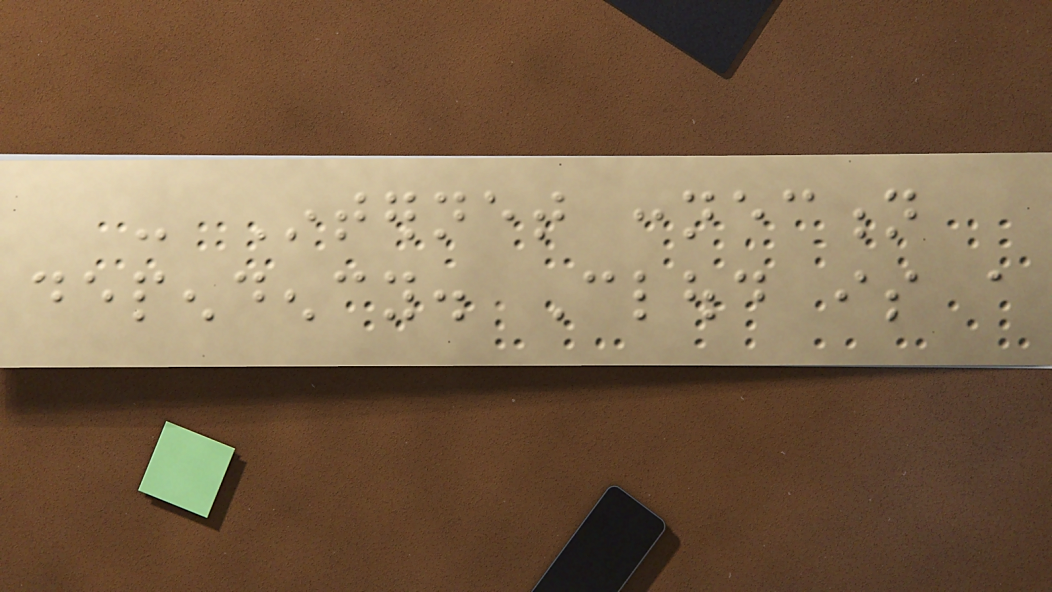- Internet connection
dependency. Cloud is a
